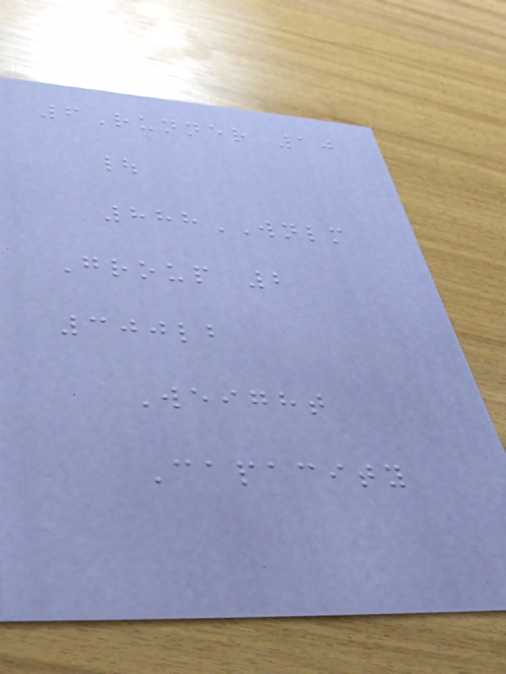6Runner 10
|
888WNLM
Group 2
300lb
Weight
Capacity
